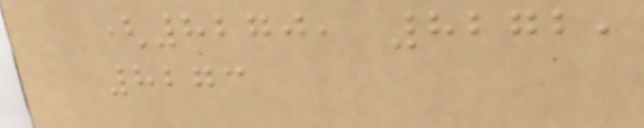(8270, 8272,
8273
